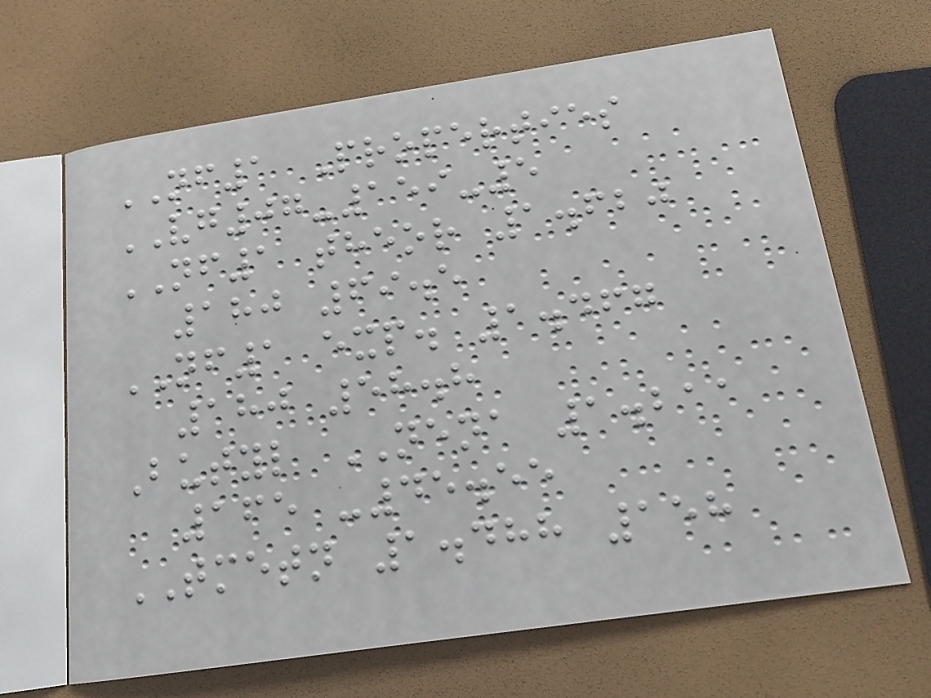NF1 Properties
VG07-159-5
NF1 theor 1.620
180 69.5
NF1 exp. 1.467
180 58.8
Butyl NENA 1.211
165 -45.55
TMETN 1.488 158
